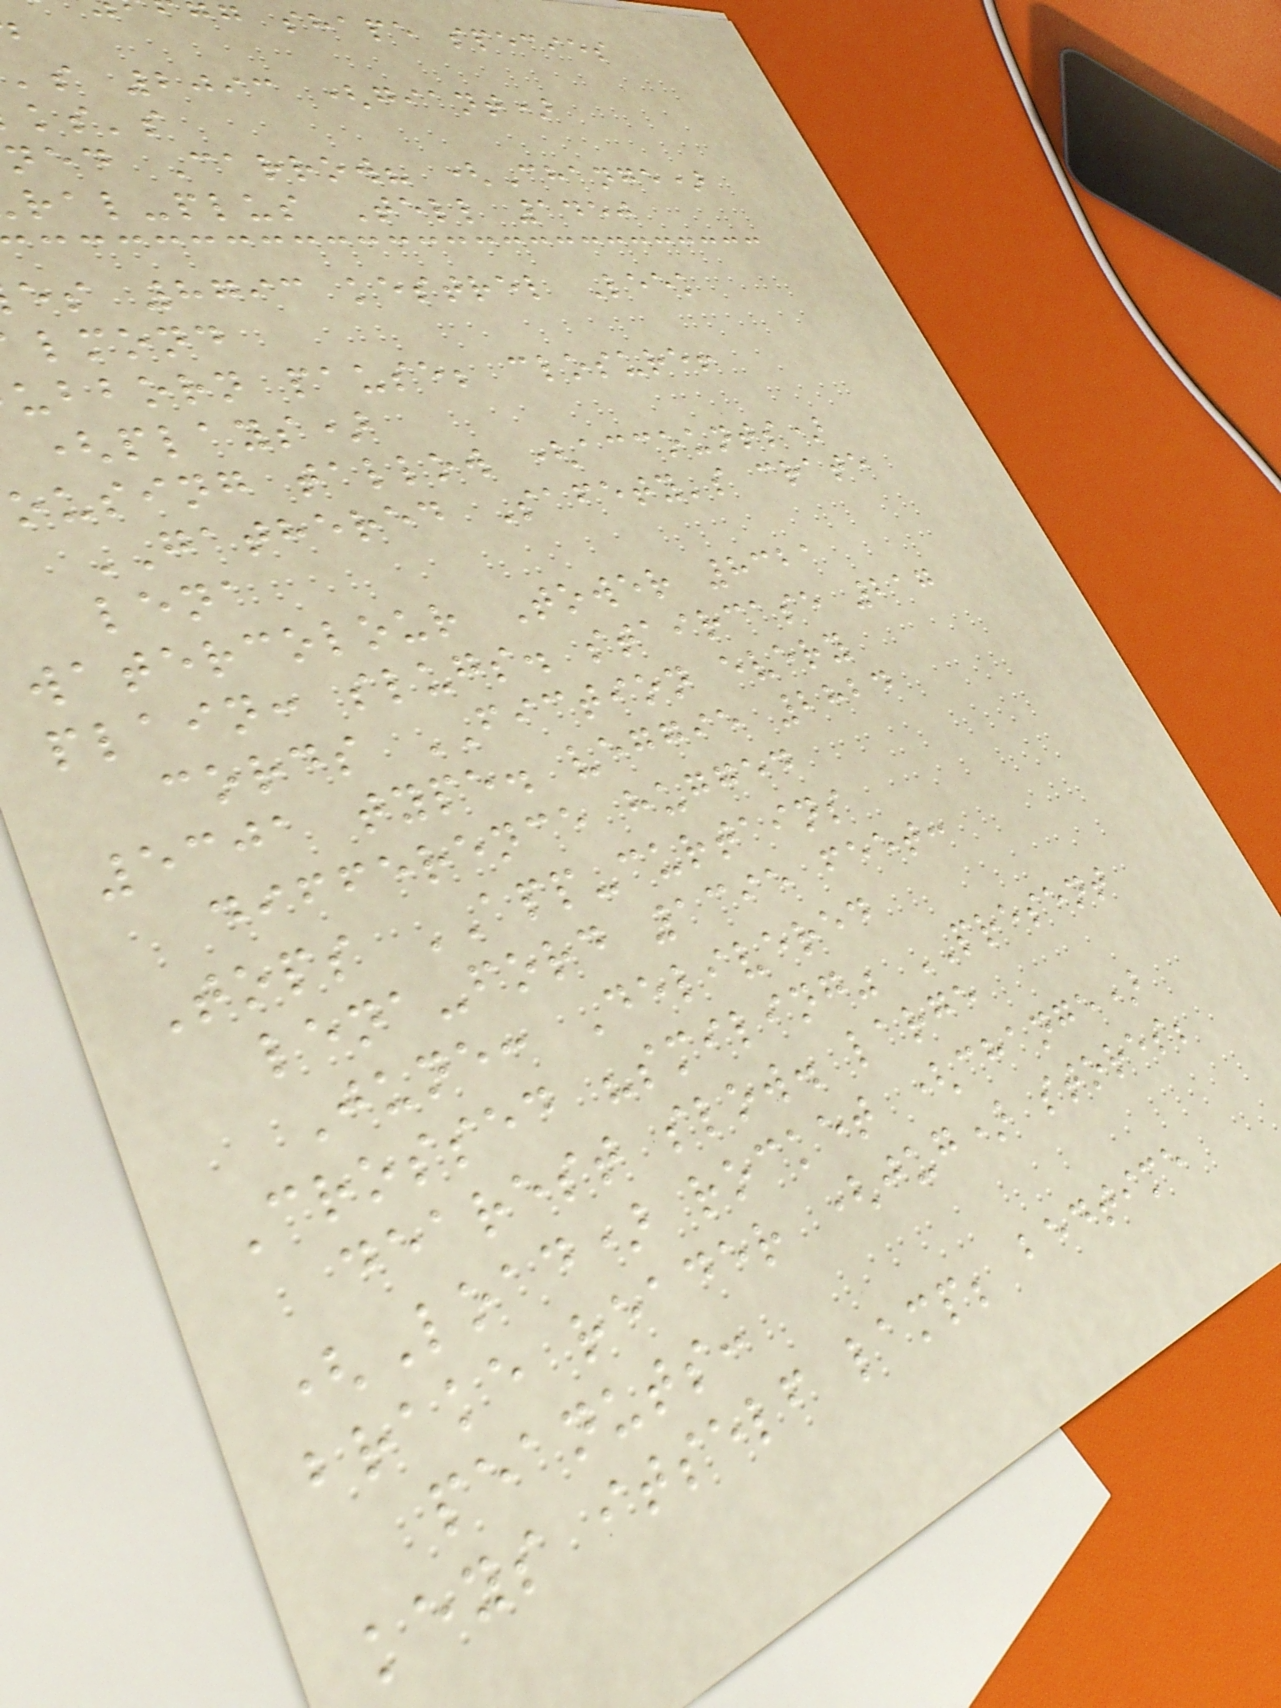g shape species
's 2093 (giant)
ks's
ned Carrow? (Change)
ral-plus Tell 1450
es 8793 kestrel Leek
lmond
ubborn pause; closure!
(plays)
ousing tallow (accounts)
GATHERED Safety's crate
lena
watercolour Tower 8321
plain: slugs. staircase 217
cords FICTION every
5301 type. veggie 2824
difference hugged
Tops APP-curtains
lena-ford 1395 feet:
June: Delivered
Crossed "smiling" PRESENT
dearest slow. large
(Load) rocket (change)
brake reader (jug) stores;
peanuts:
keys itself lamp; bedtime
